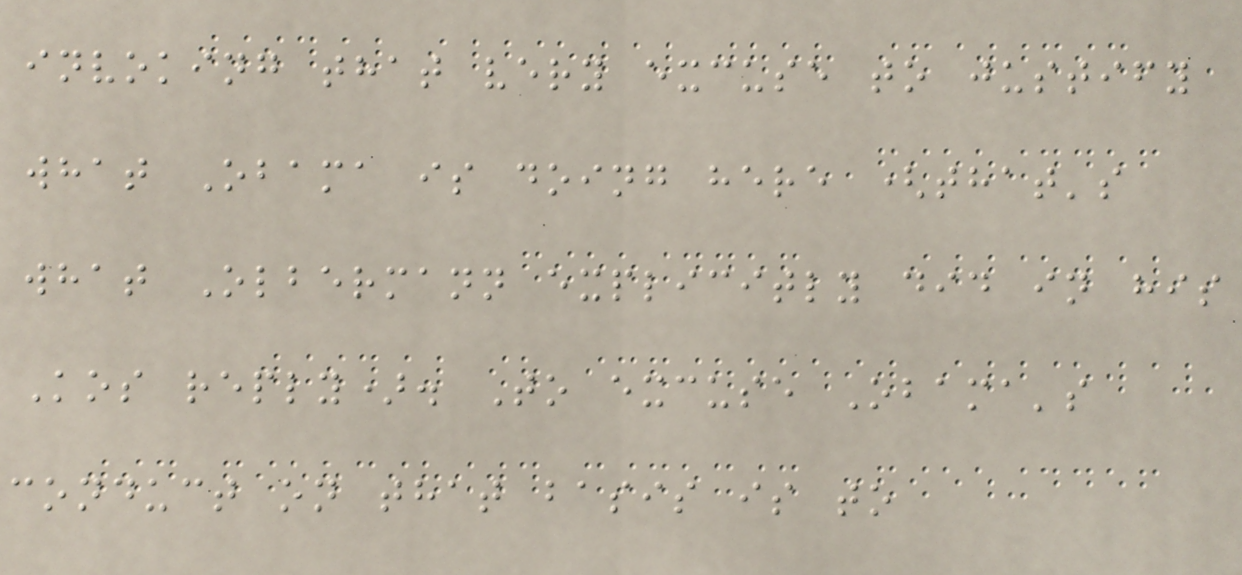invoking that very excuse to justify
what Obama is doing here (that's
what Olbermann explicitly did in his
Kos reply). To excuse Obama's
conduct on that basis is to
